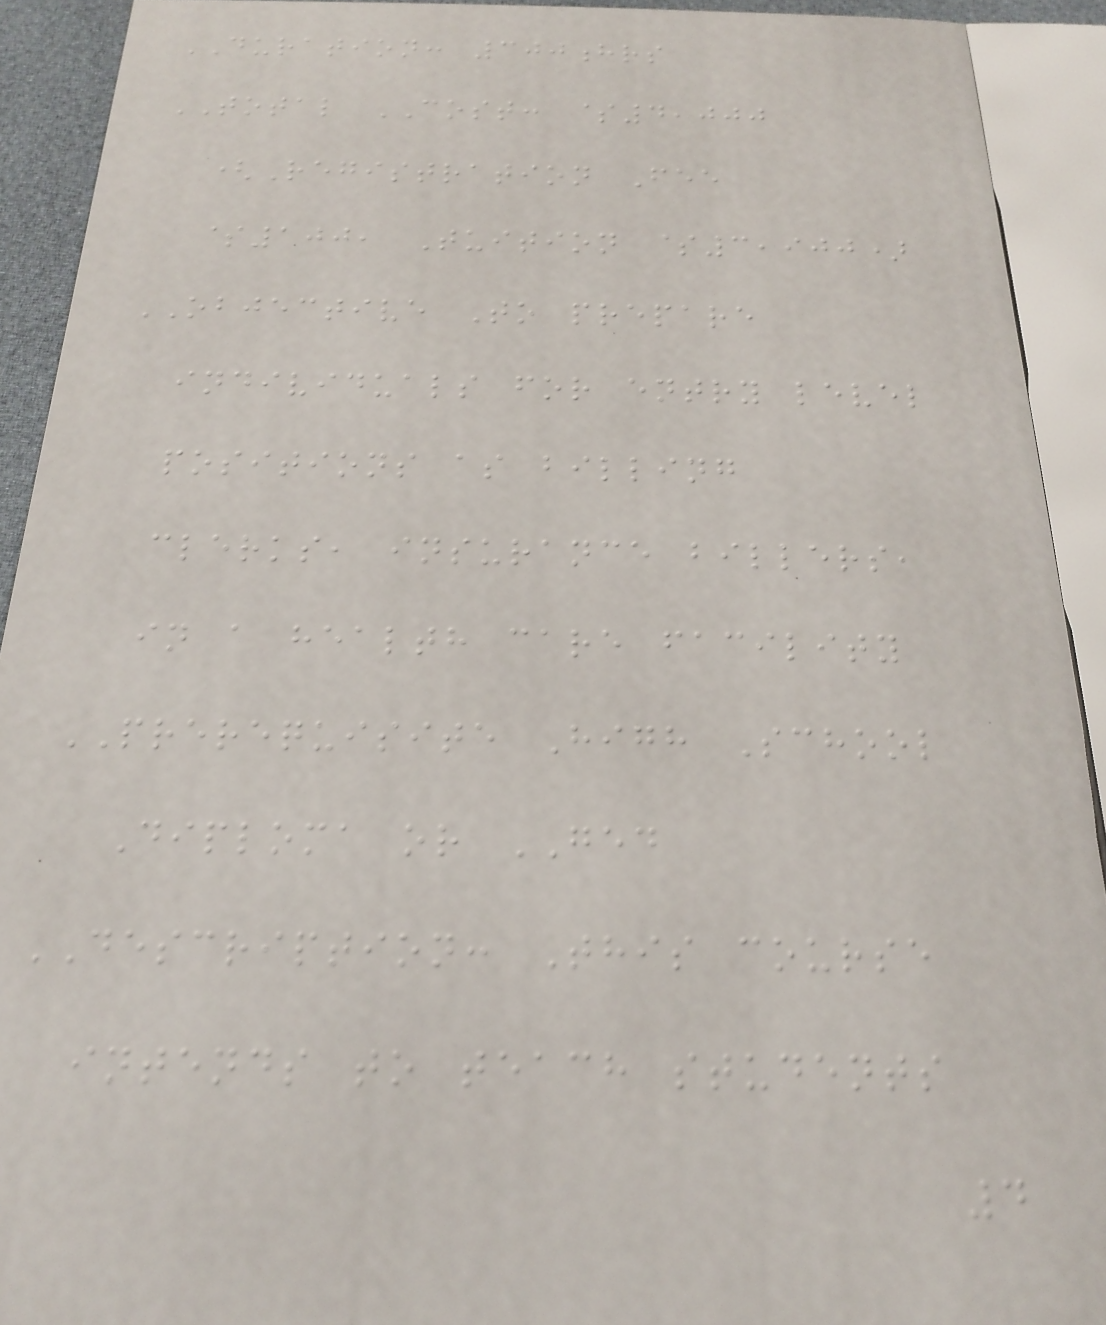DURATION: 300hrs
TOTAL COST: $4,000
(Registration Fee
$100, Tuition $3,900)
OBJECTIVE To prepare
individuals for entry level
positions as billing
clerks, insurance billers,
in a health care facility
PREREQUISITE High School
Diploma or GED
DESCRIPTION: This course
intends to teach students
4
